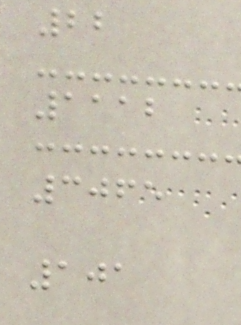22
1112
3065
101
